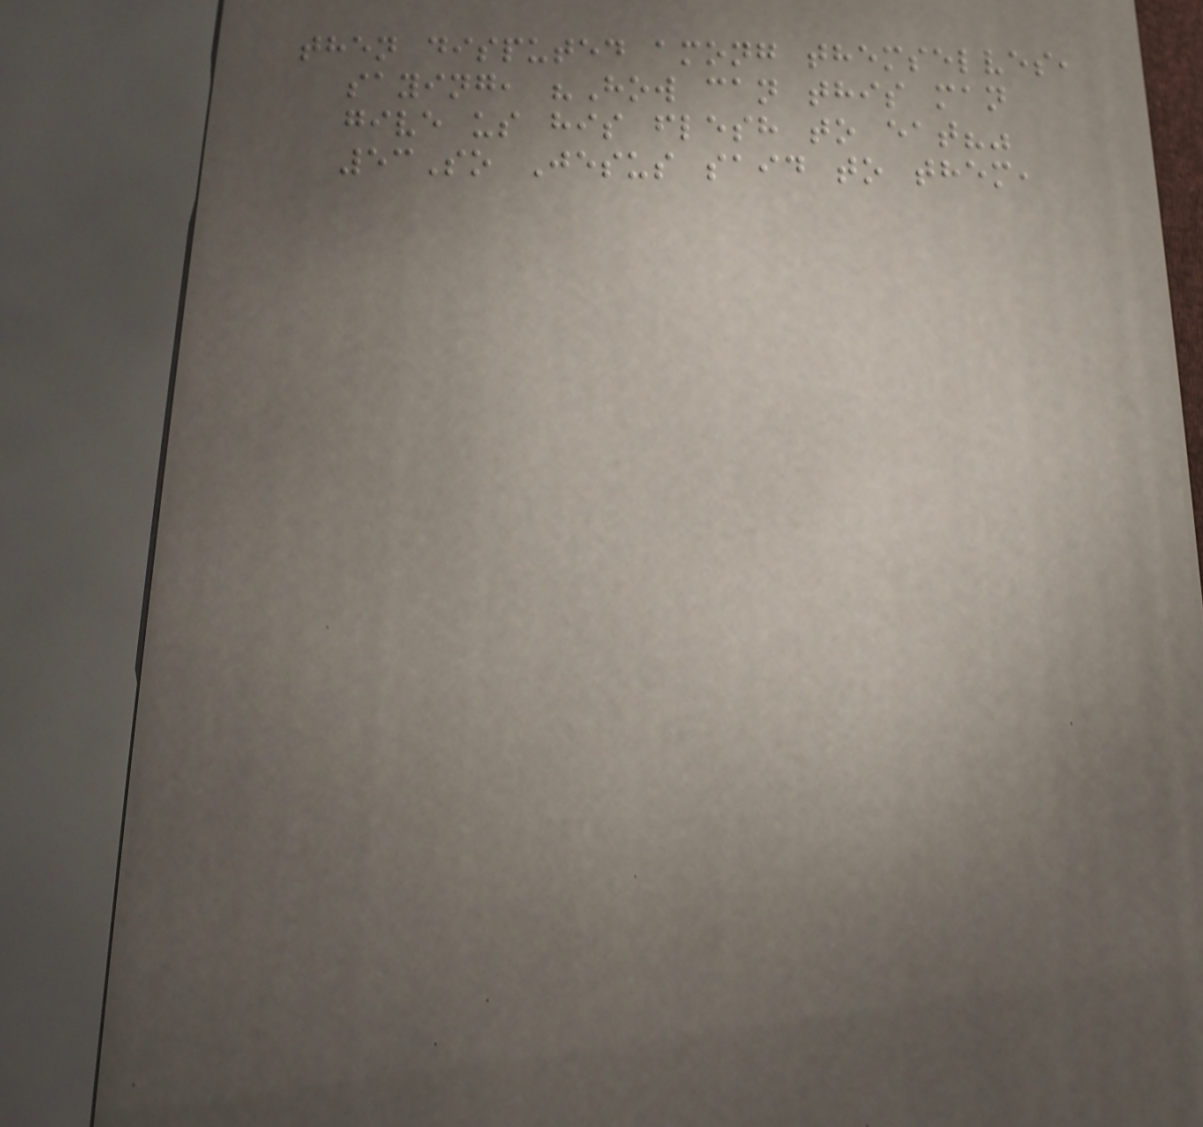then disputed among themselves,
saying, "How can this man
give us his flesh to eat?"
53So Jesus said to them,
